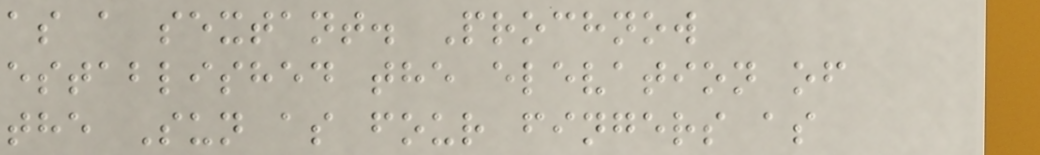as a sextant. Prochnow
established the elevation of
the Sun as four fingers as
